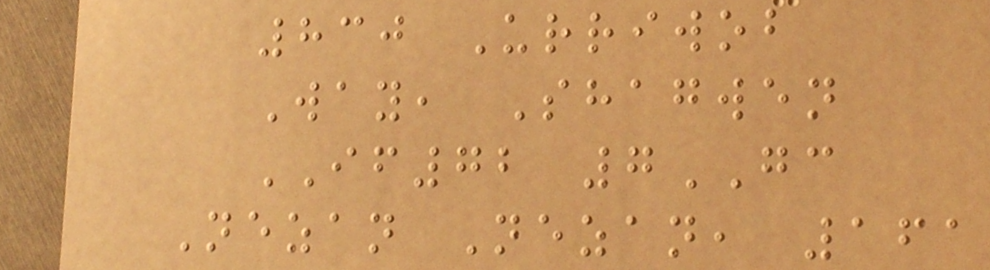830 Urriwob
Way, Shagwen
IF72 7GC
Nezan Nezan, 161
